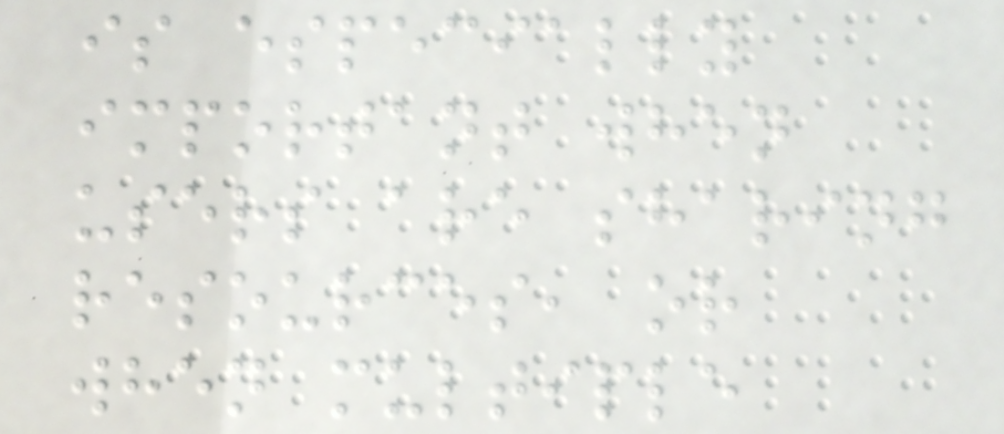is especially
important when
users are sharing
resources, or
when multiple
